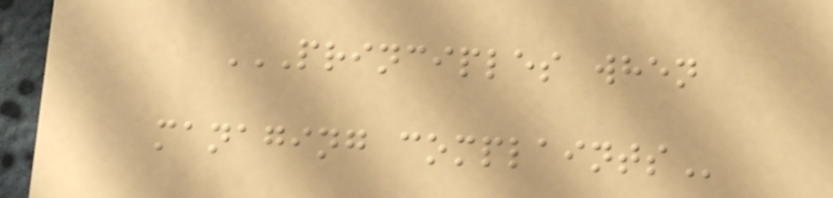PRINCIPLES WHEN
MANAGING COMPLAINTS
